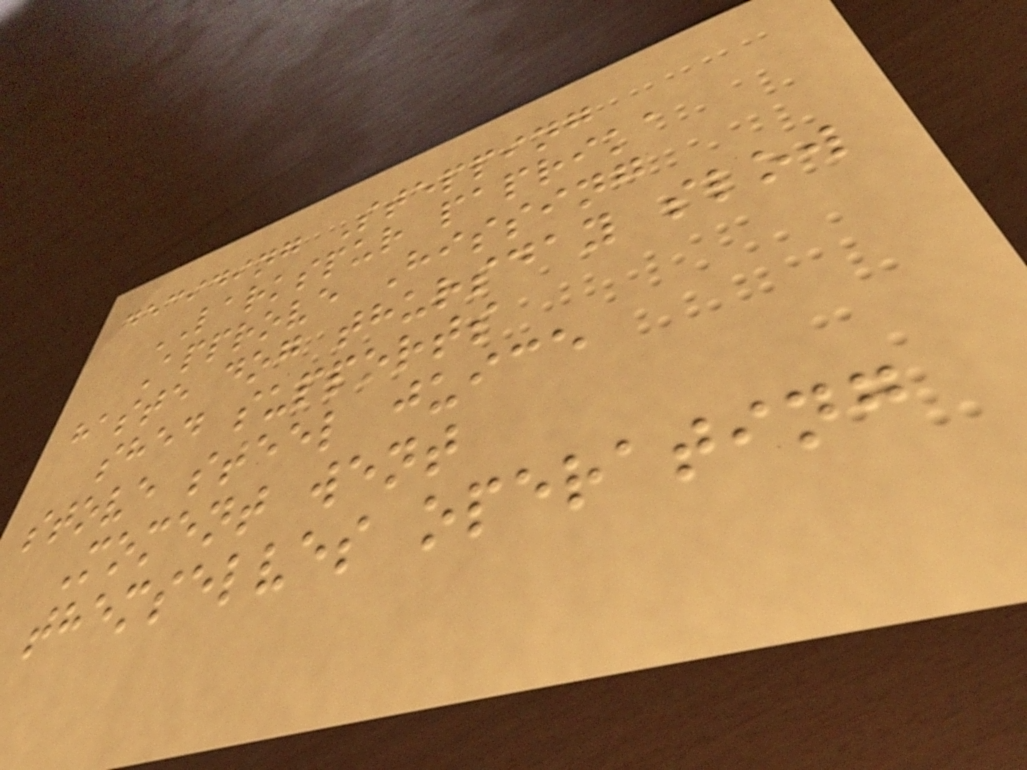deciding Stepping
LARKSPUR paprika
Approve Hissing
haste dog thursday slow
shed supports
stove steel juice
Moment went
themselves operating
